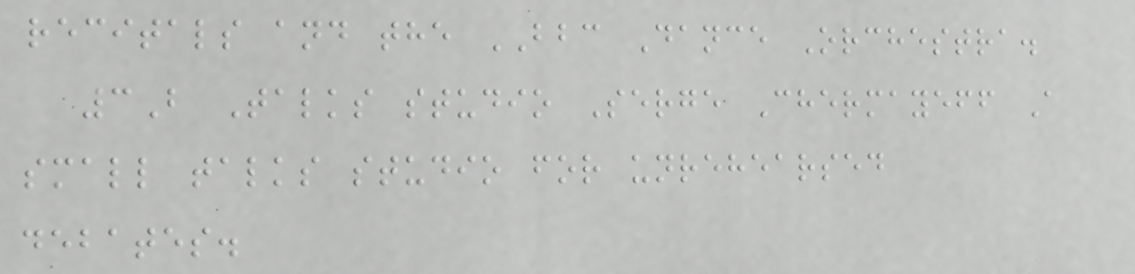recitals and the BBC Dance Orchestra.
3B Talks studio Serge Chermayeff A
small talks studio for unrehearsed
debates.
